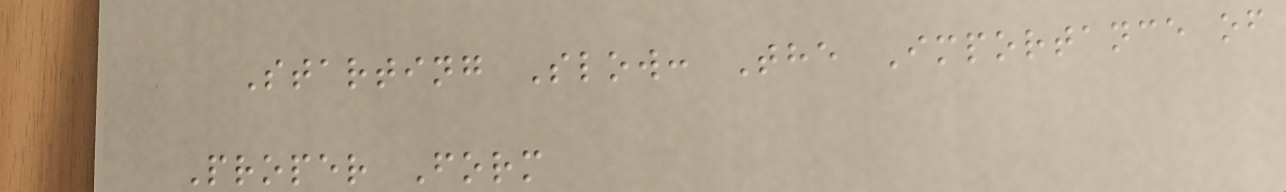Starting Slow: The Importance of
Proper Form
